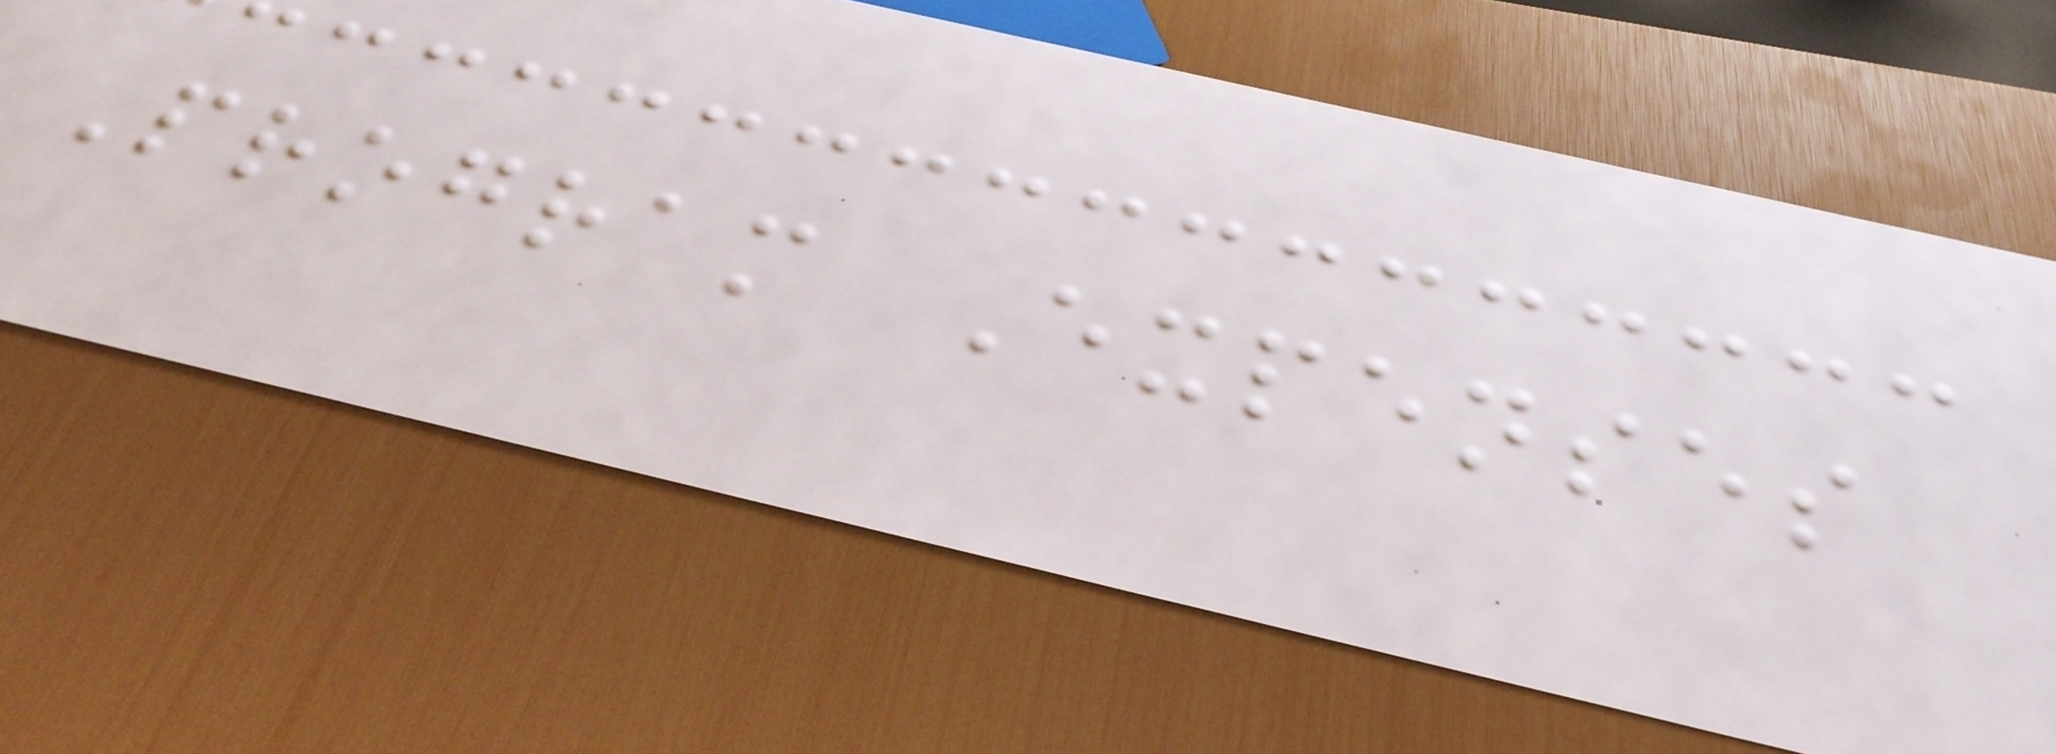Program Expenses
